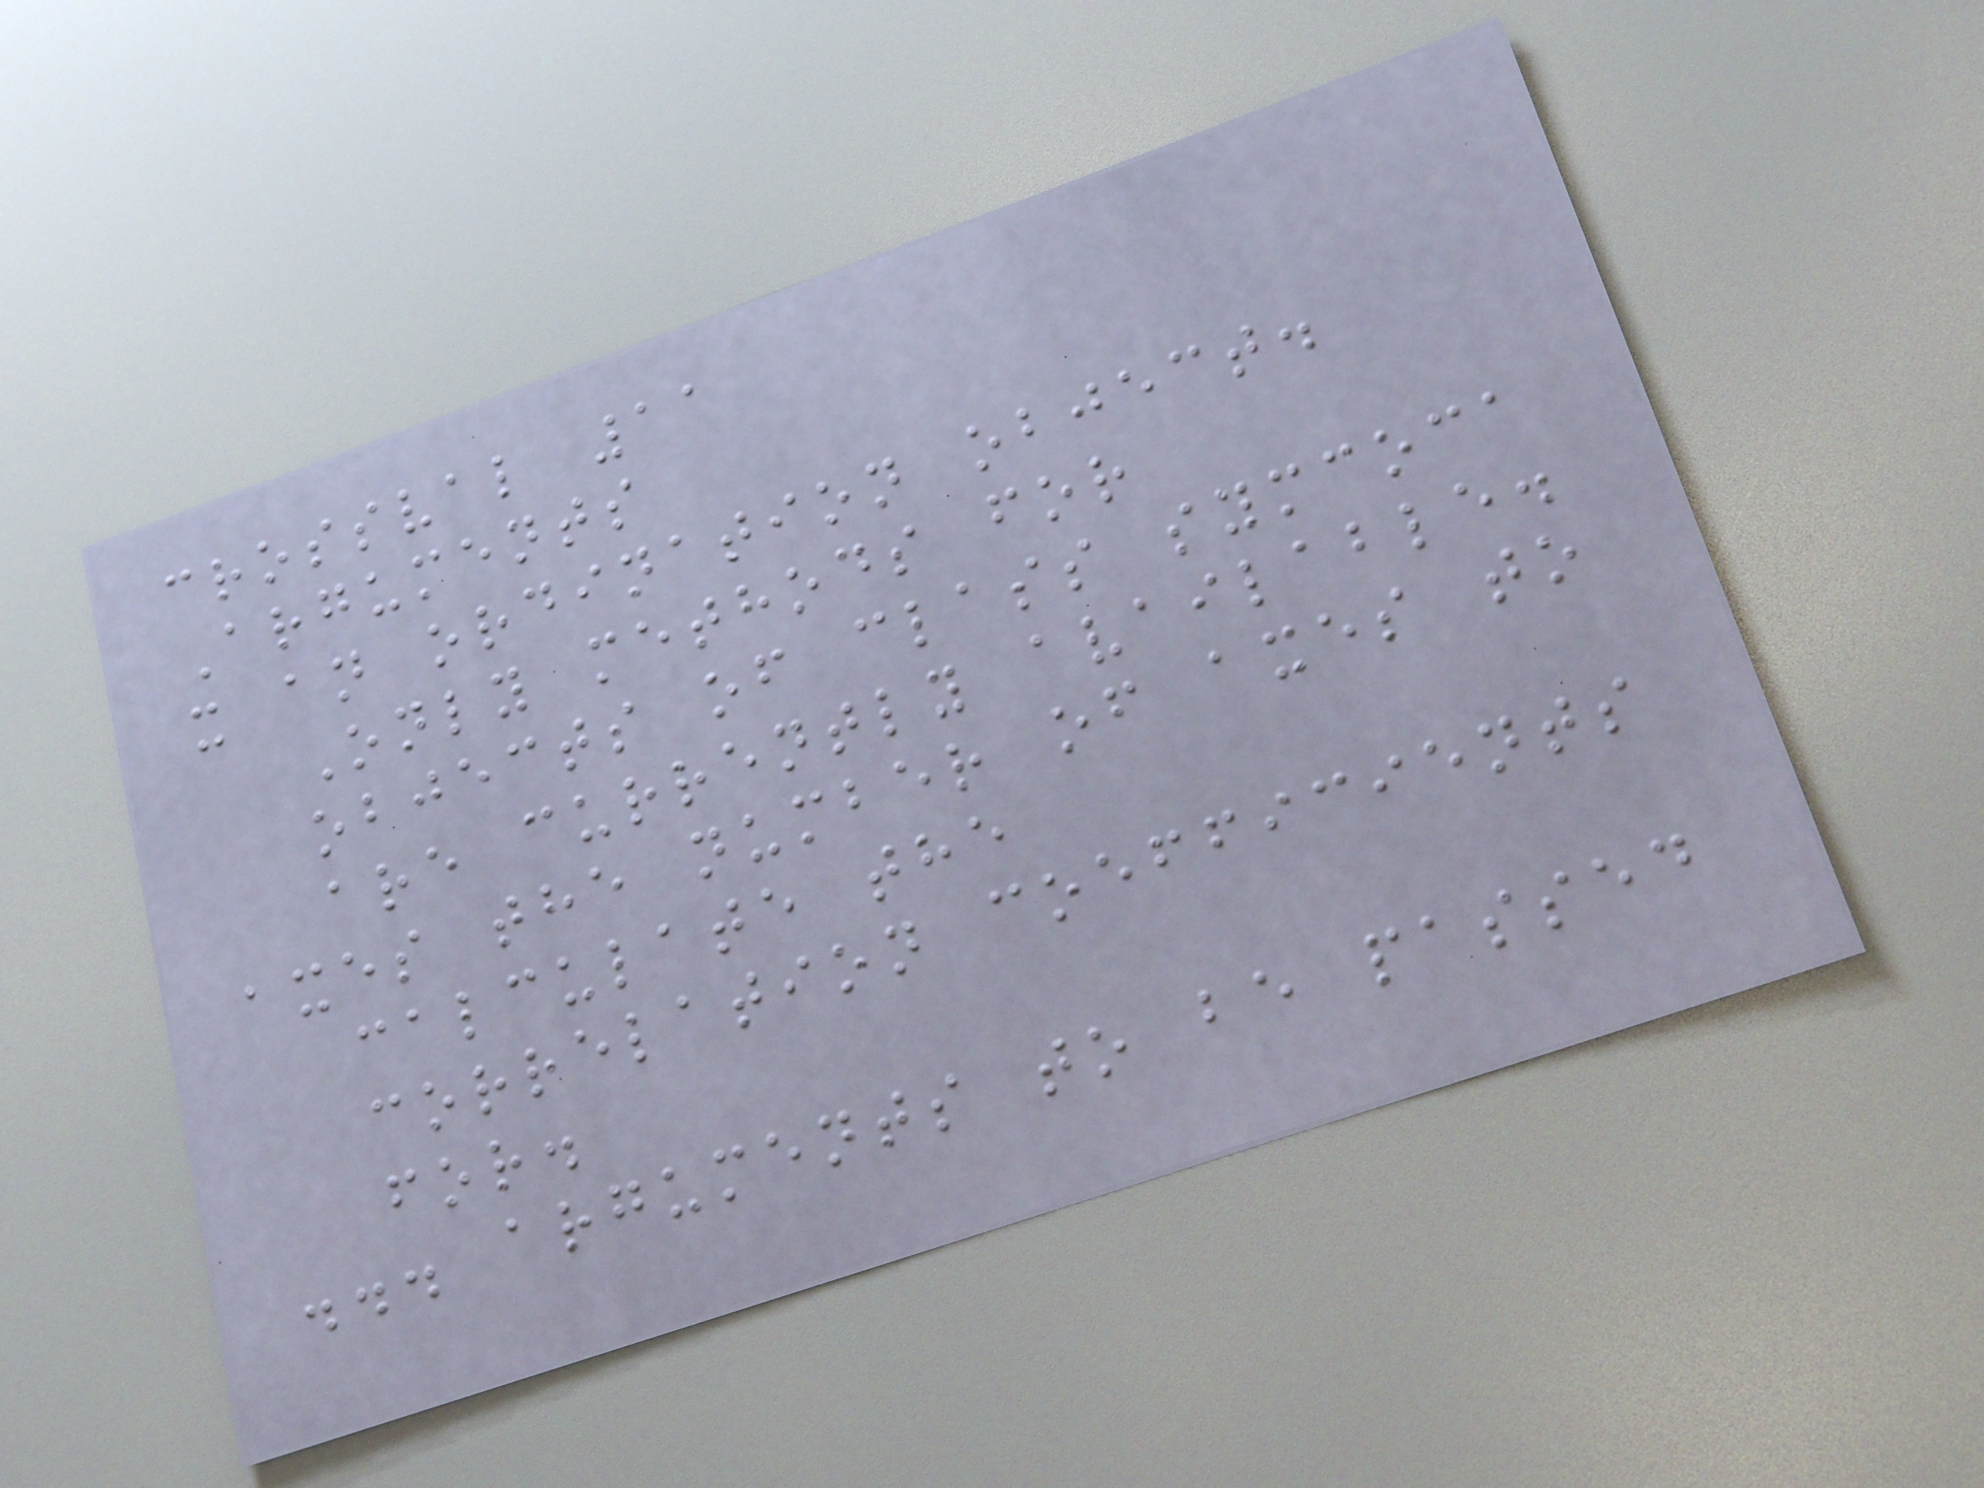crossval 11
Arguments
x an ordination object.
Only methods for
objects of class symcoca
are currently available.
axes the number of axes to
calculate the
correlation coefficients
for.
... arguments to be passed
